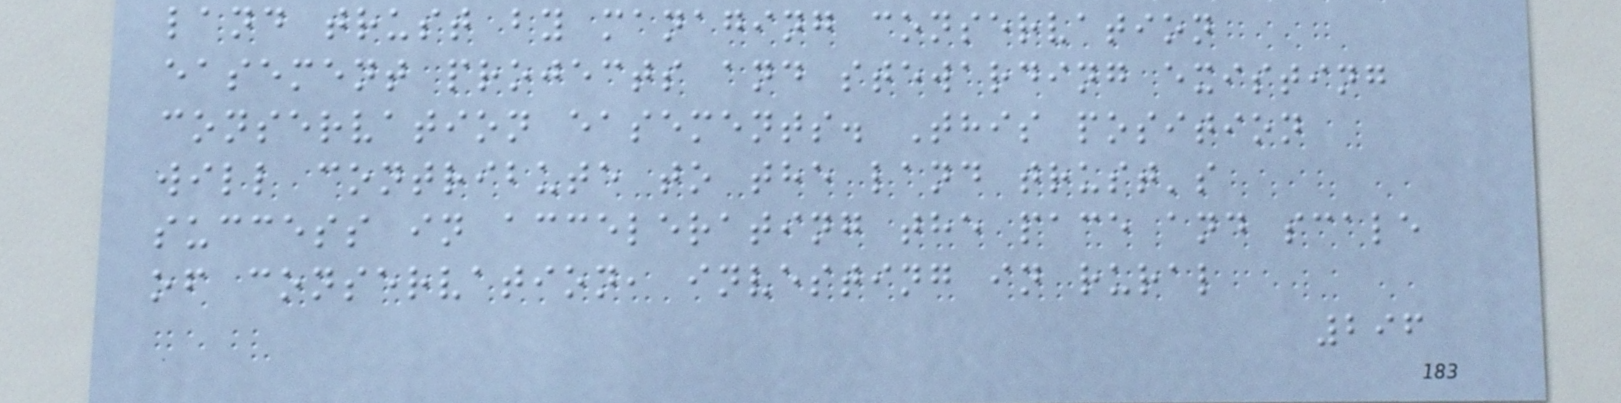land trust by managing conservation
easement projects and stewarding existing
conservation easements. This position
will contribute to the land trust's
success in accelerating the pace and scale
of conservation, investing in rural
296
